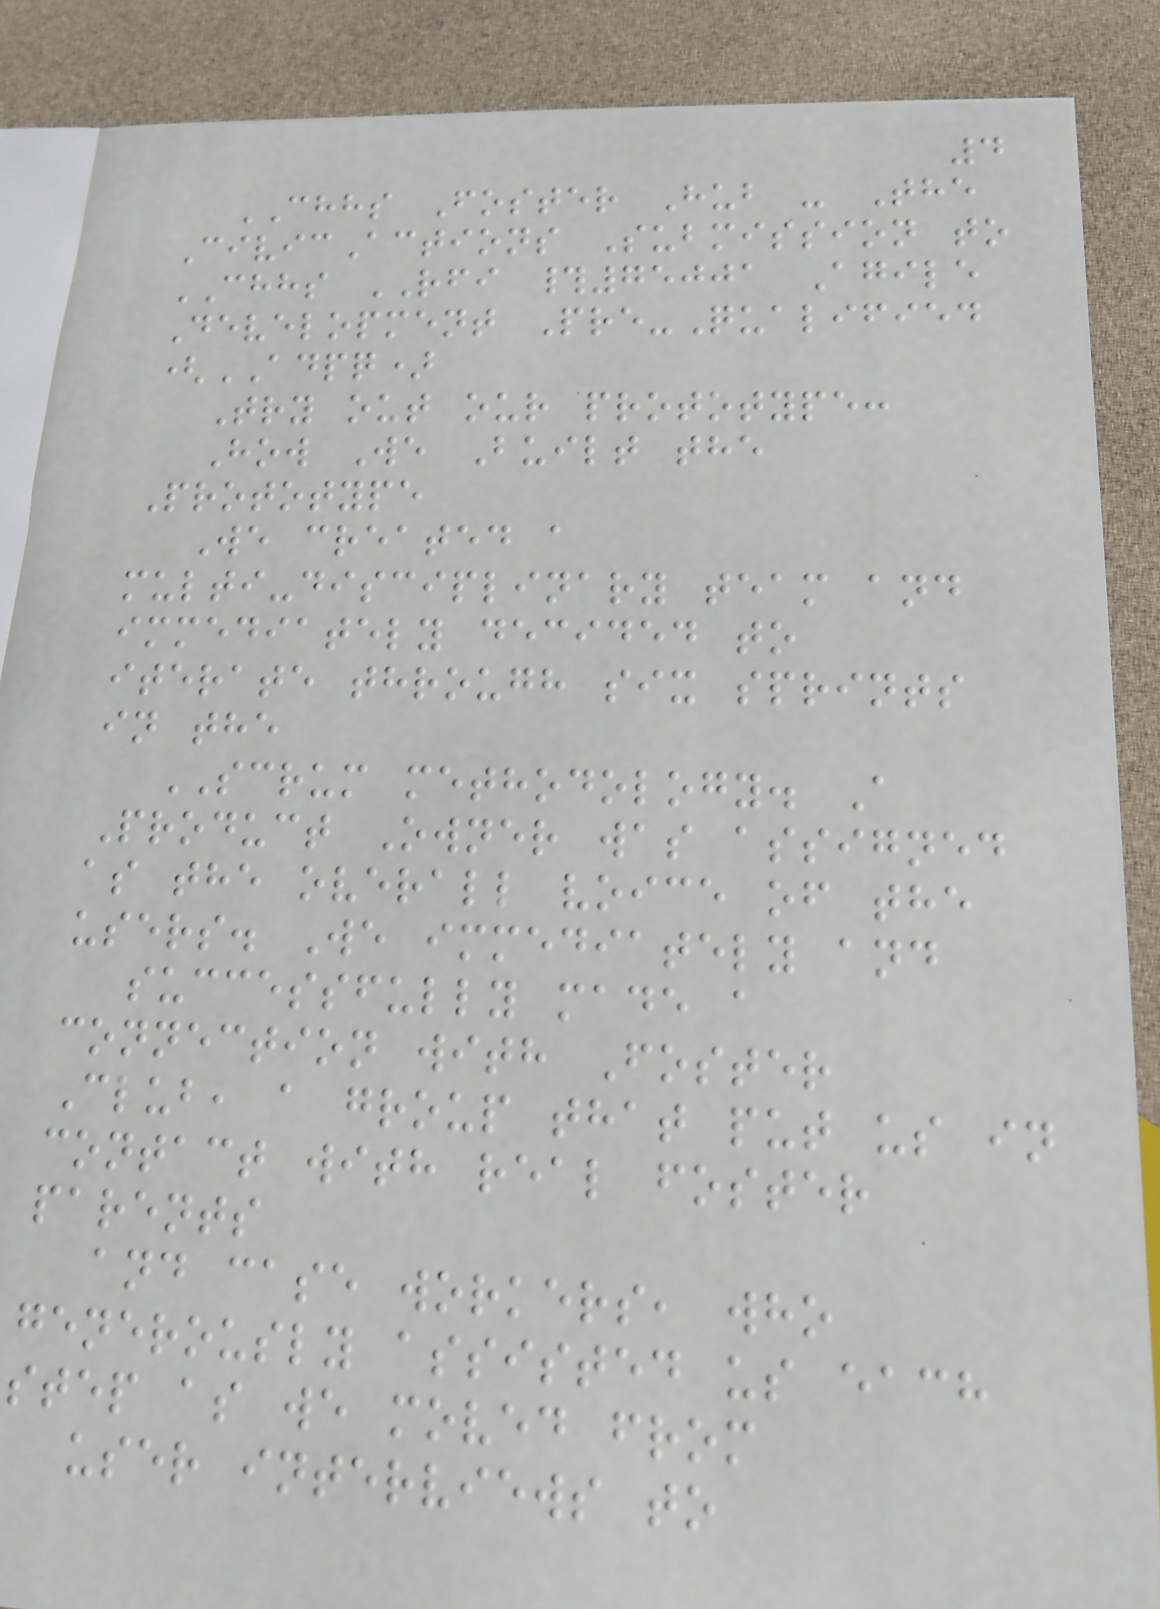4
CHHS Foster Hub - The
CivicActions Submission to
CHHS RFI #75001 Agile
Development Pre-Qualified
(ADPQ)
Try out our prototype:
How We Built the
Prototype
We created a
multi-disciplinary team and
immediately decided to
iterate through six sprints
in the
SCRUM methodology. A
Product Owner was assigned
as the overall voice of the
users. We immediately and
successfully made a
connection with Foster
Club, a group that put us in
contact with real foster
parents
and case workers, who
generously assisted us each
step as we moved from
user interviews to
